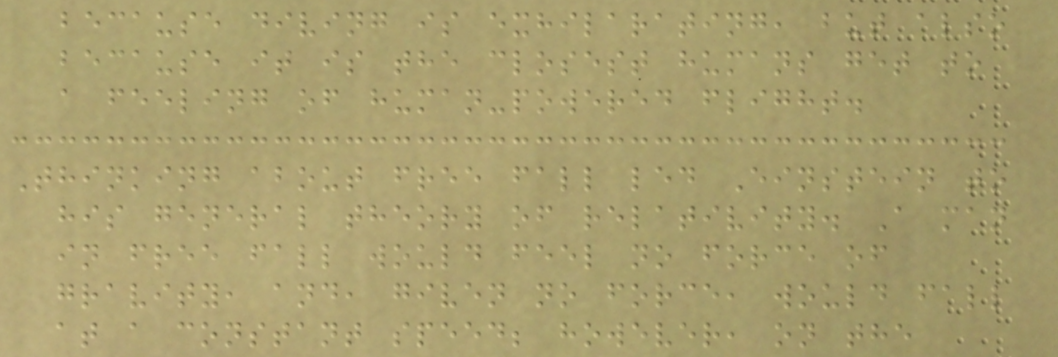because diving is exhilarating, but also
because it is the closest humans get to
a feeling of human-powered flight.
Thinking about free fall led Einstein to
his general theory of relativity. A man
in free fall would feel no force of
gravity, and, given no force, would fall
at a constant speed; however, on the
